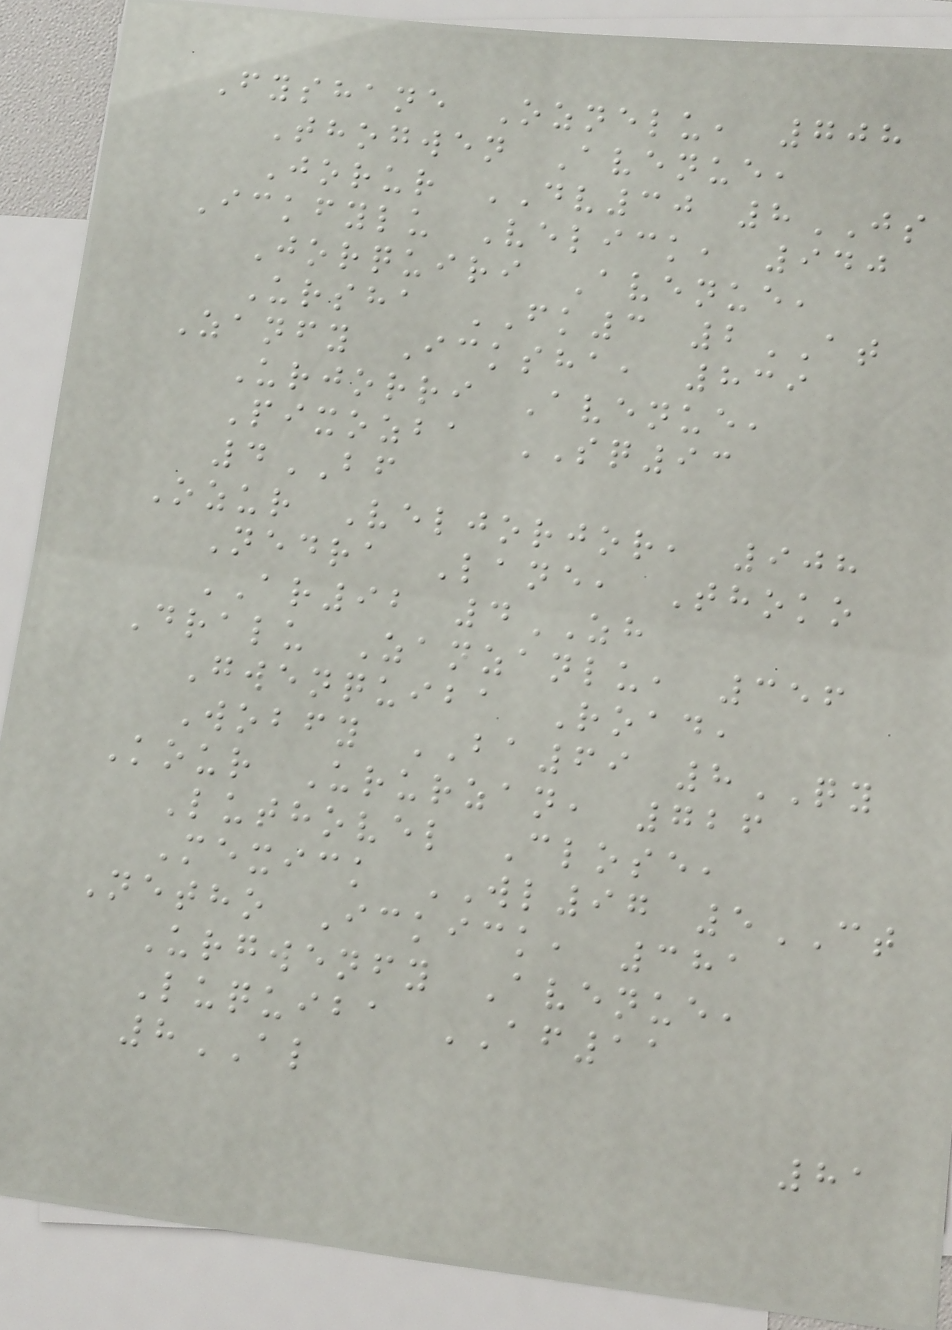Fyshane Oznelu, 708
Thogwen Avenue,
Jorur DV30 8JS
Ickfylu Velick, 940
Jorquiri Avenue,
Ursha FK3 2AT
Zanfy Icksha, 839
Urjorri Avenue,
Pixozba SQ93
4BF
Ozur Veljorjor, 908
Nedra Lane, Thoko
AR92 4ZH
Dralu Zanzanlu, 356
Gwenquiba Road,
Wobfy BA69 8QY
Kour Ururzan, 726
Luthovel Close,
Mexick WL97 5CT
Netho Ickick, 381
Urgwenfy Avenue,
Luquiba AF11
8AL
81
